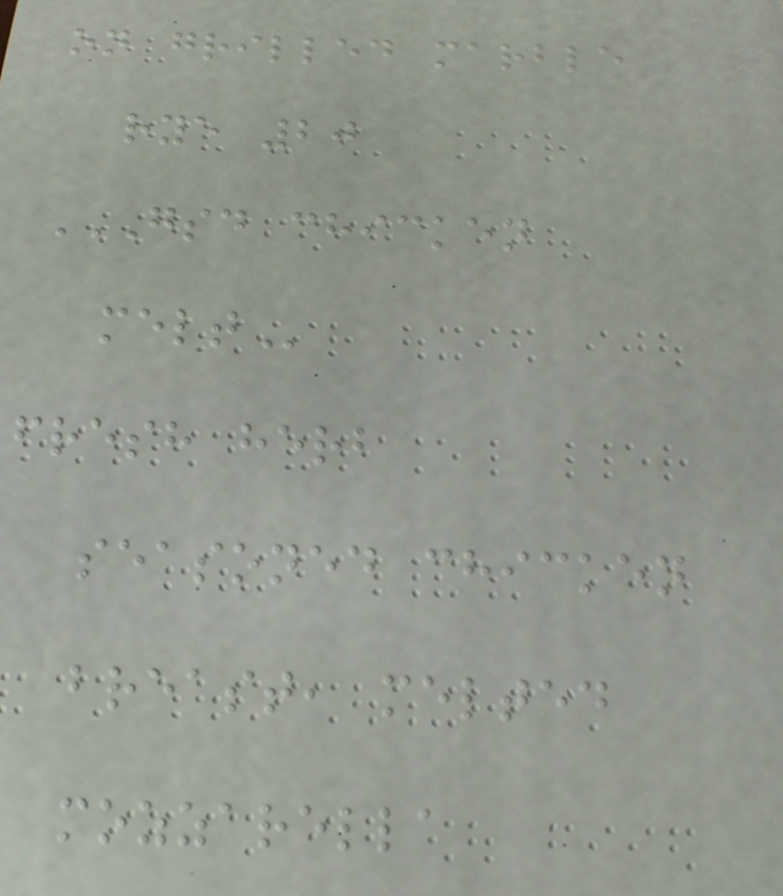on grilled marble
rye 20
GSD CHICKEN
MELT
fresh herb
seasoned chicken
breast, melted
mozzarella
